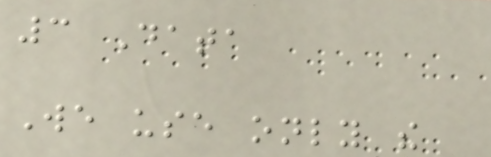3 Data
We use only the
